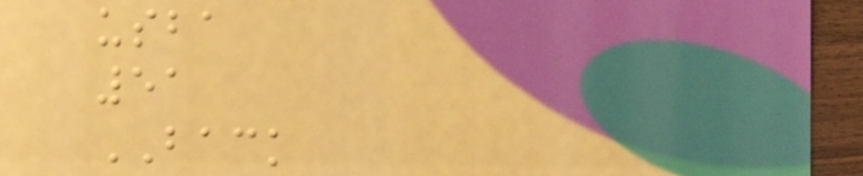usba
51
BACK
